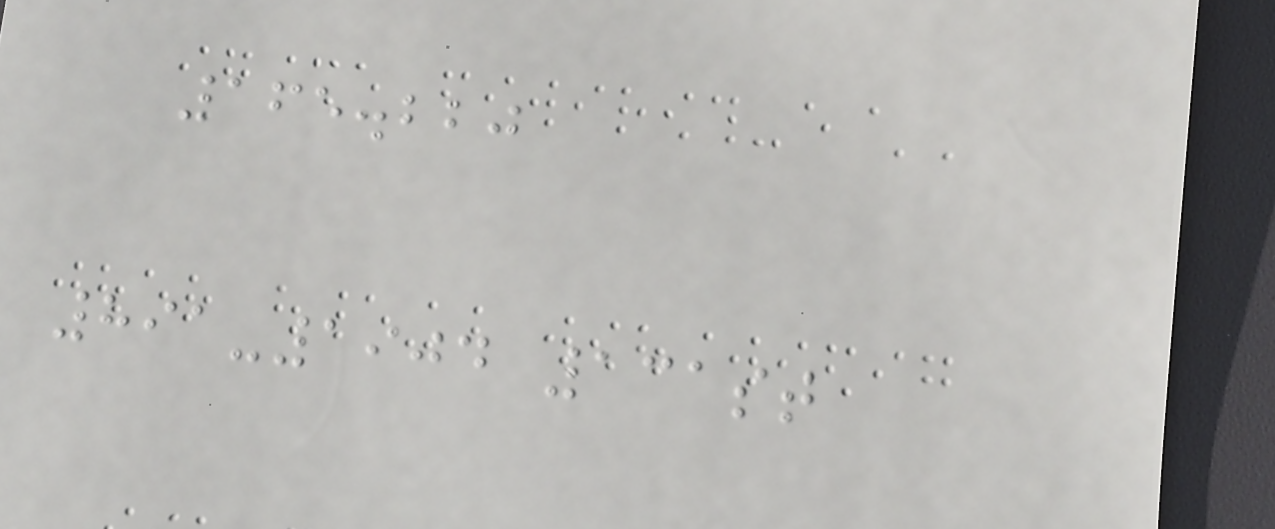165.220
891-1904 131st
